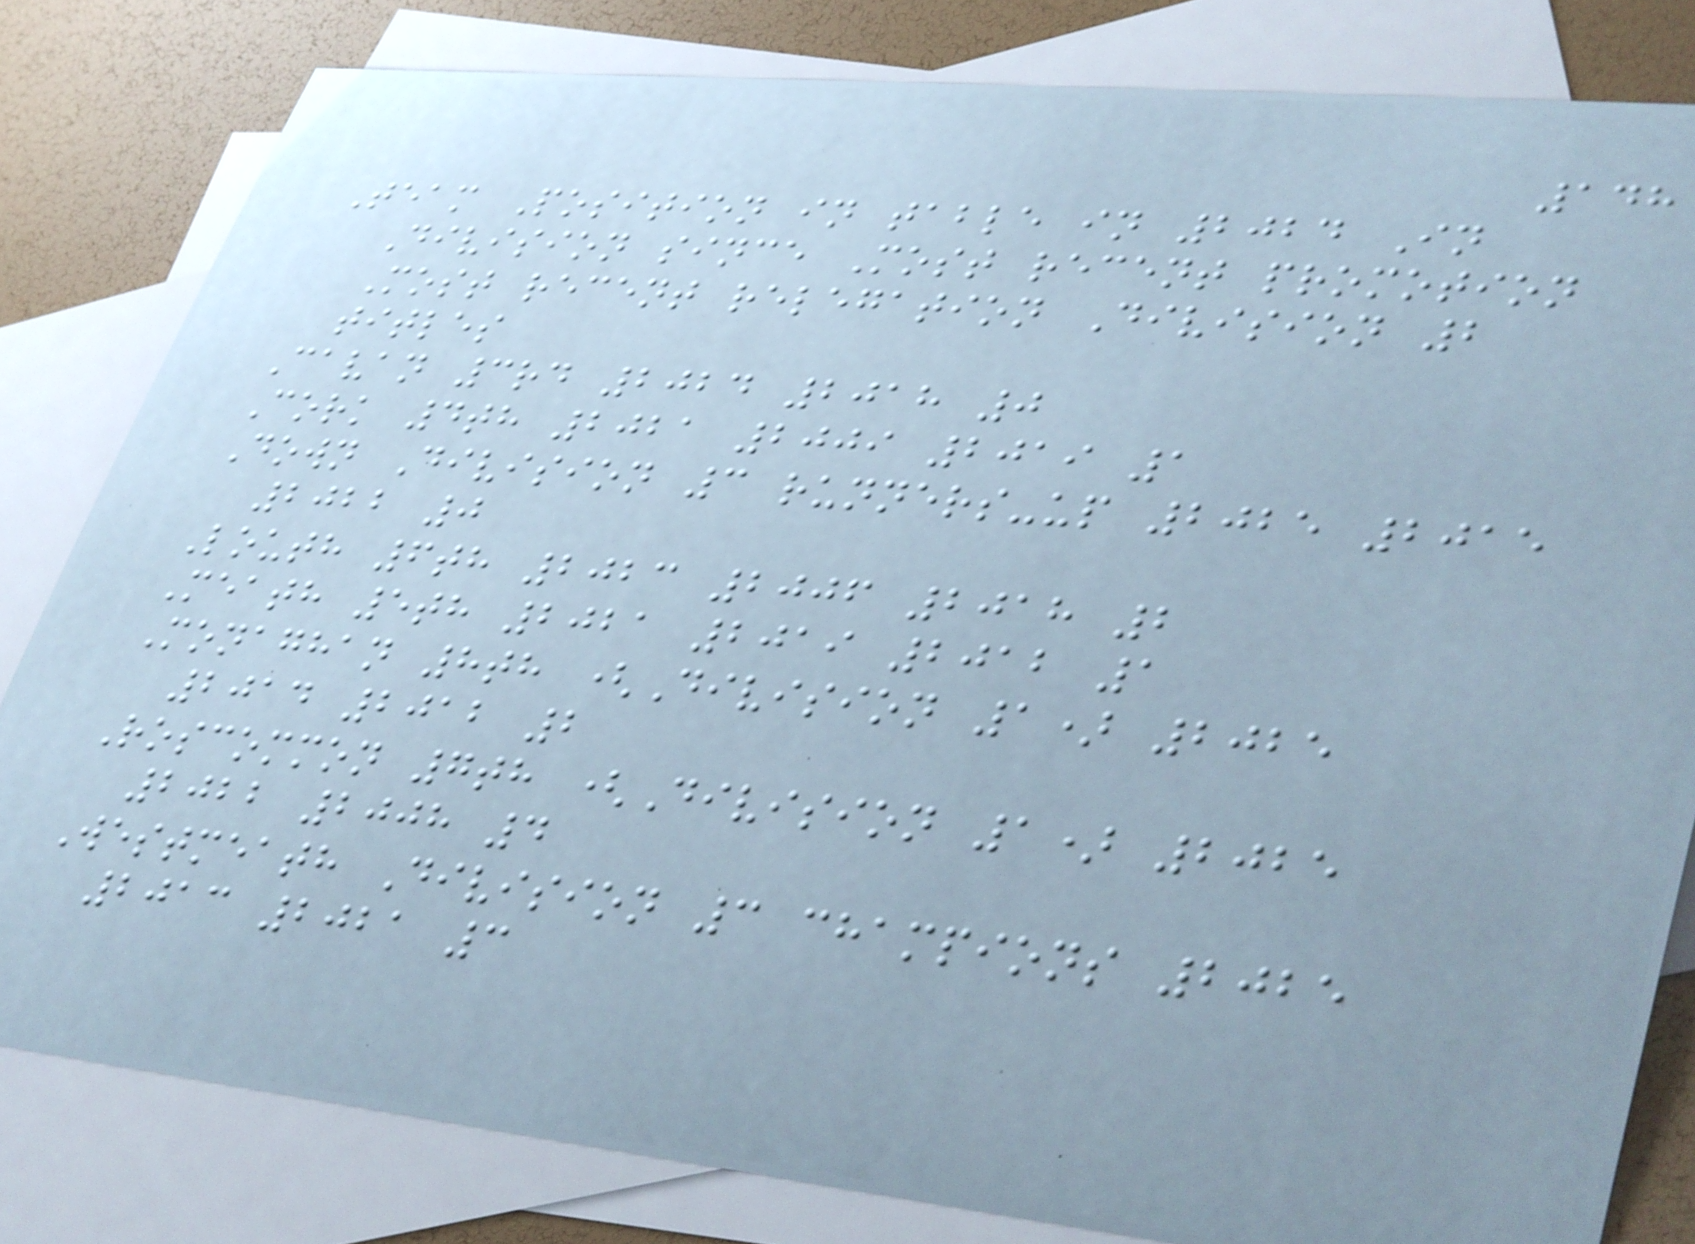148
Team Position in table in 2024 In
Division since Most recent promotion
Most recent relegation Division 2
titles
Cavan 3rd 2024 2018 0
Cork 4th 2021 2009 2019 1
Down Division 3 runners-up 2025 2015
2022 0
Louth 6th 2023 2006 2018 2
Meath 5th 2021 2019 2012 1
Monaghan 8th (Division 1) 2025
2014 2012 2
Roscommon 7th (Division 1) 2025
2022 2008 4
Westmeath Division 3 champions 2025
2013 2021 3
